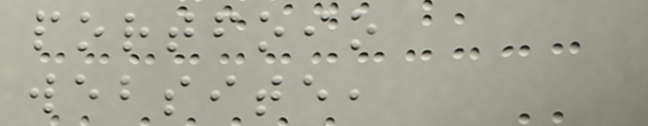portfoio
website,
